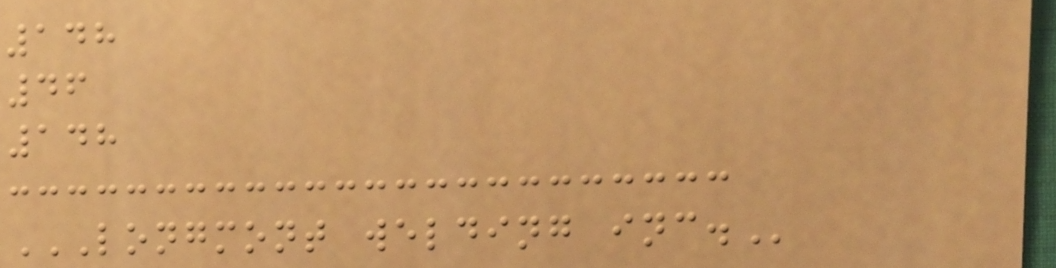148
46
148
LONGMONT WELDING INC.
